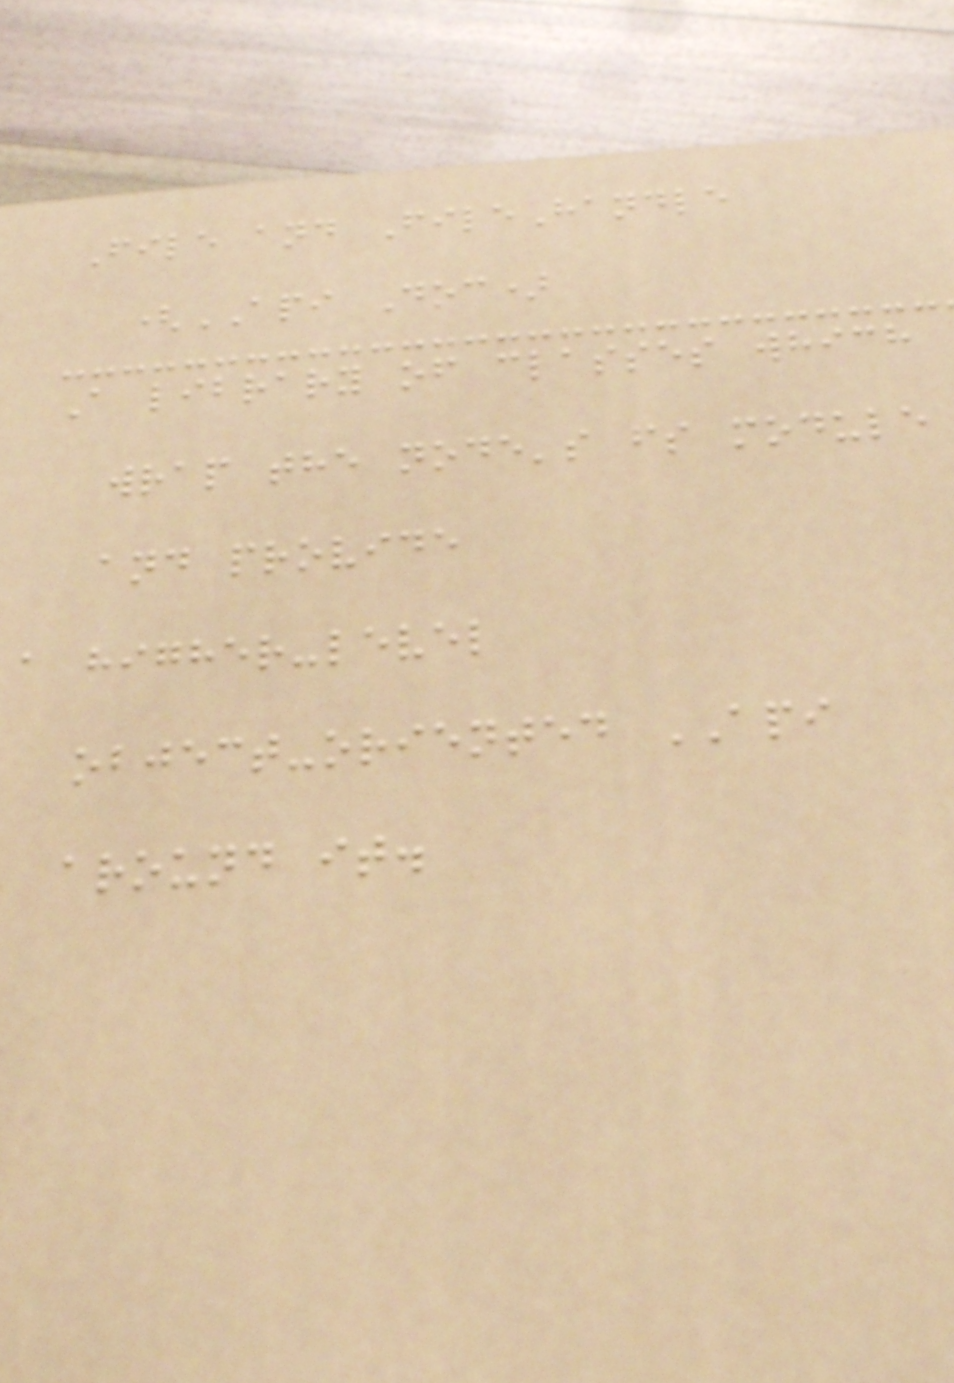File and FileHandle
(API Doc)
A library of classes which
wrap the node's fs module
and provide
a higher-level
object-oriented API
around it.
